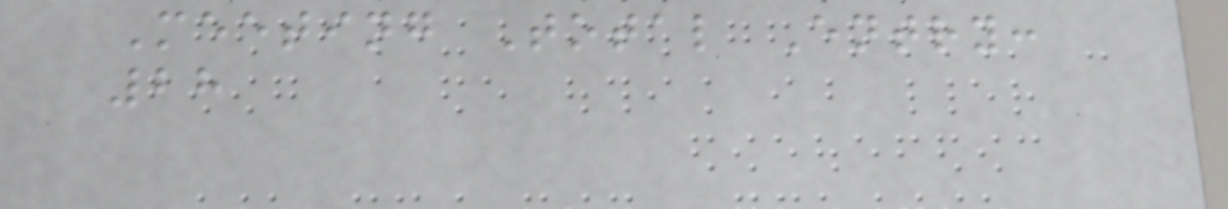Meeting Total Entry:
28
